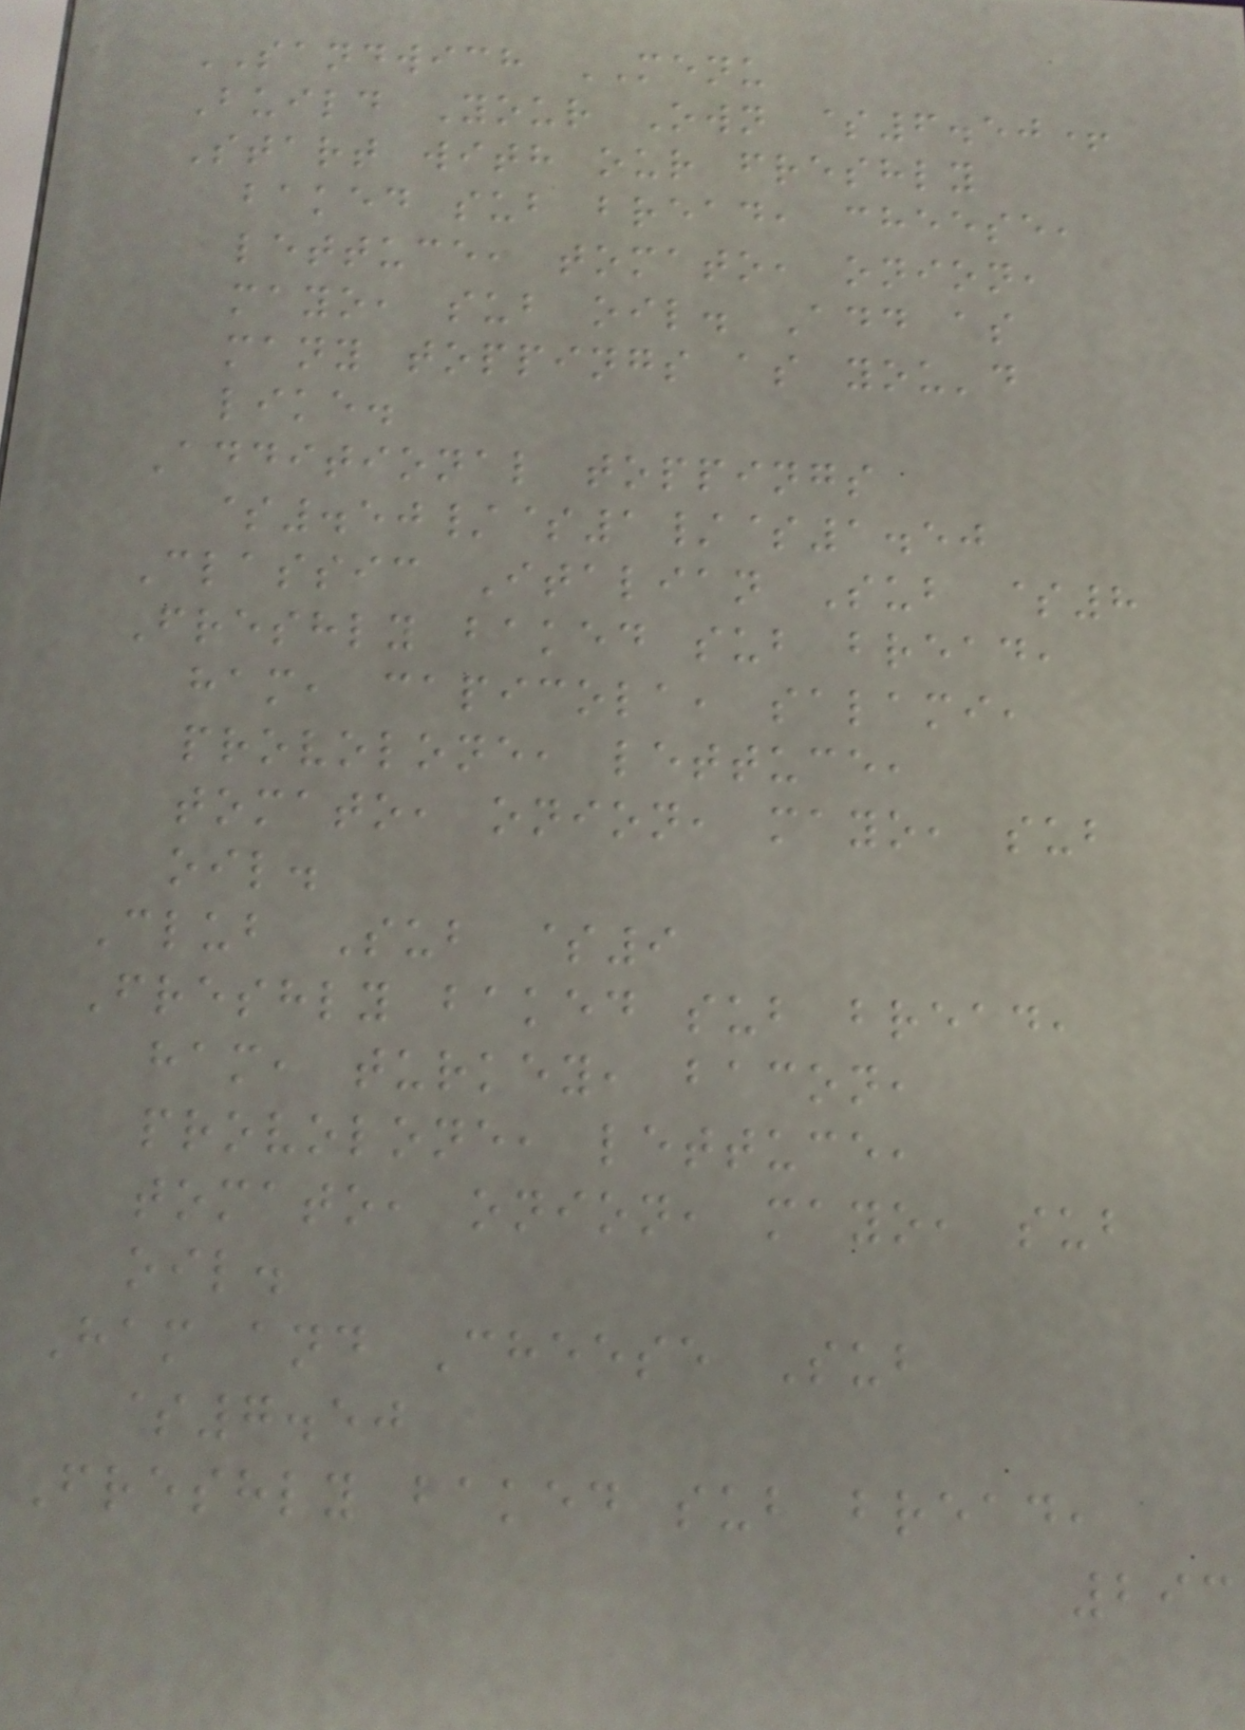SANDWICH MENU
Build Your Own $6.50+
Start with our freshly
baked sub bread, cheese,
lettuce, tomato, onion,
mayo, sub oil. Add as
many toppings as you'd
like.
Additional toppings
$.50/$1/$1.50
Classic Italian Sub $8
Freshly baked sub bread,
ham, capicola, salami,
provolone, lettuce,
tomato, onion, mayo, sub
oil.
Club Sub $9
Freshly baked sub bread,
ham, turkey, bacon,
provolone, lettuce,
tomato, onion, mayo, sub
oil.
Ham and Cheese Sub
$7.50
Freshly baked sub bread,
293
